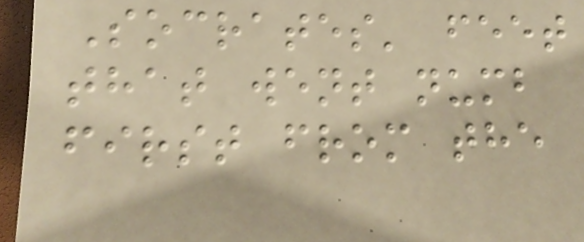Socrates' feet
that went numb
first from the
